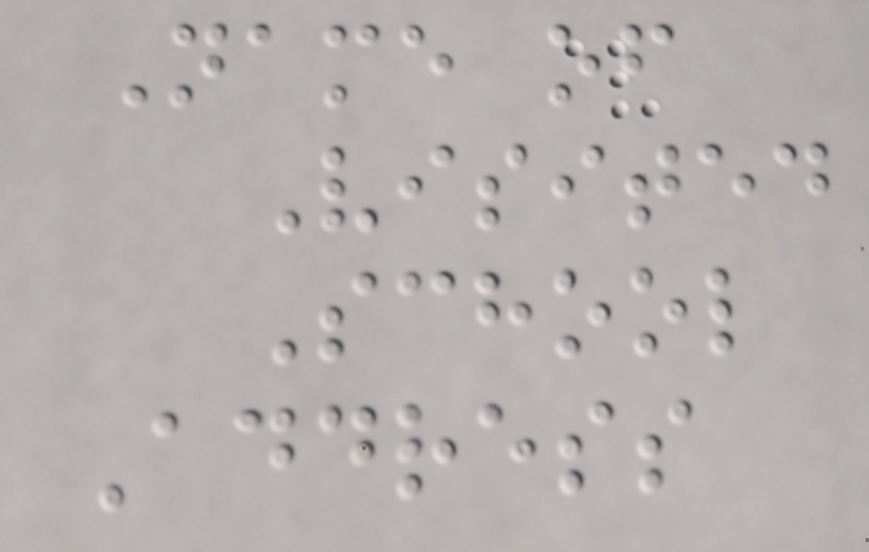Name of
Visited
School
Address
